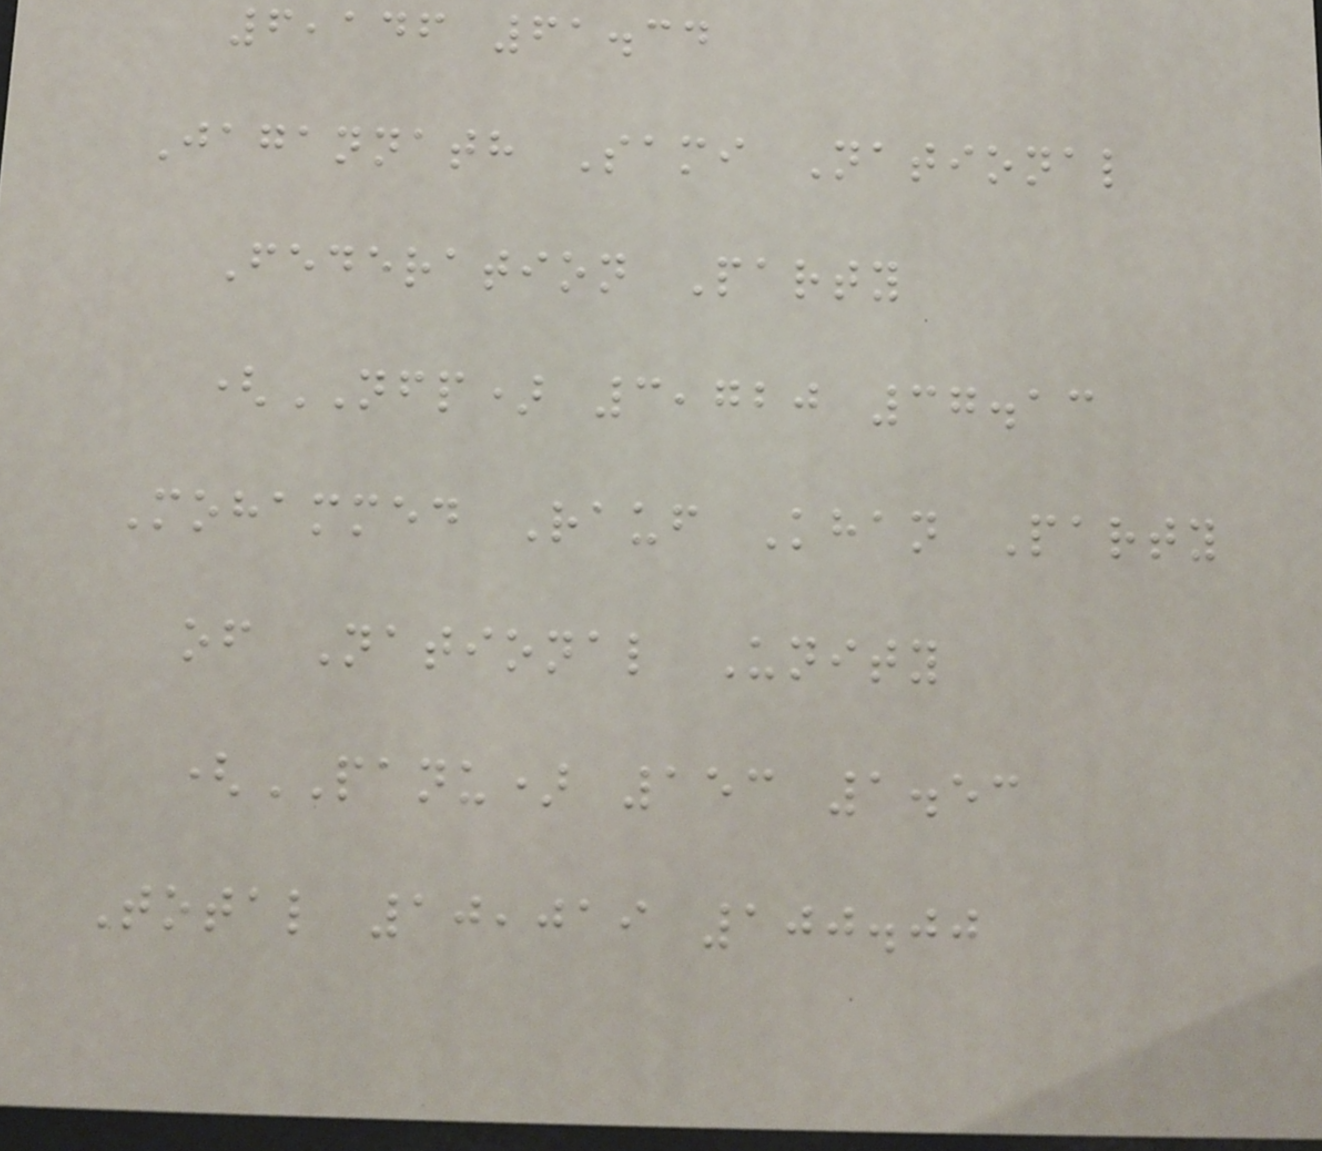6,146 61.34
Jagannath Sami National
Federation Party
(NFP) 3,720 37.13
Mohammed Rauf Khan Party
of National Unity
(PANU) 153 1.53
Total 10,019 100.00
